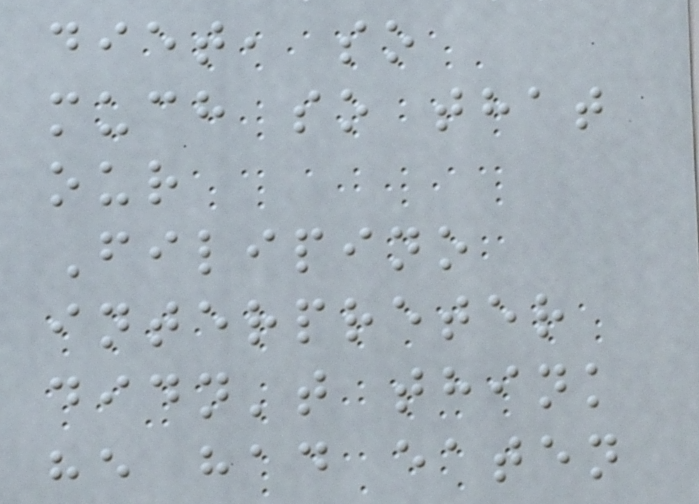diet, so
much so that
our
Filipino
interpreter
didn't think
he had eaten
